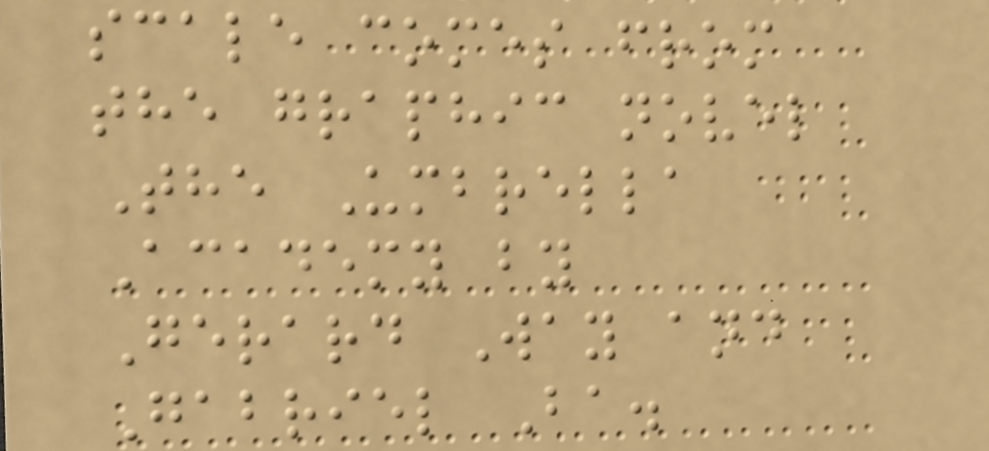scale comes from
the graphic novel
The Umbrella
Academy by
Gerard Way and
Gabriel Ba.
